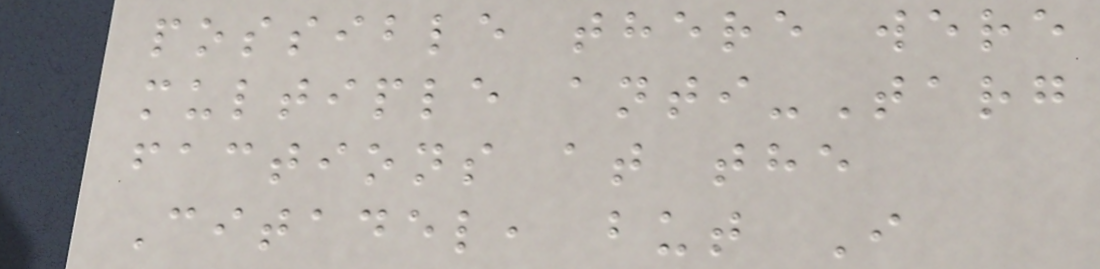possible there were
multiple anti-Targ
factions at the
Citadel, but I
